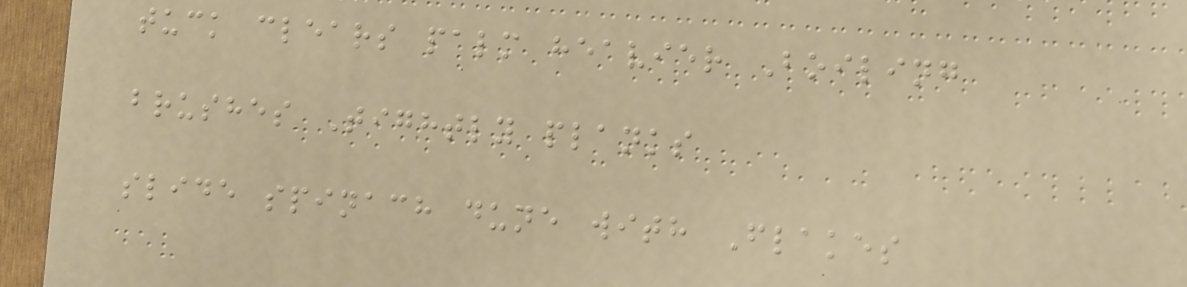tuck clears palm heavier Boiling
brushes Tightly planks
slide spinach dune with Flakes
